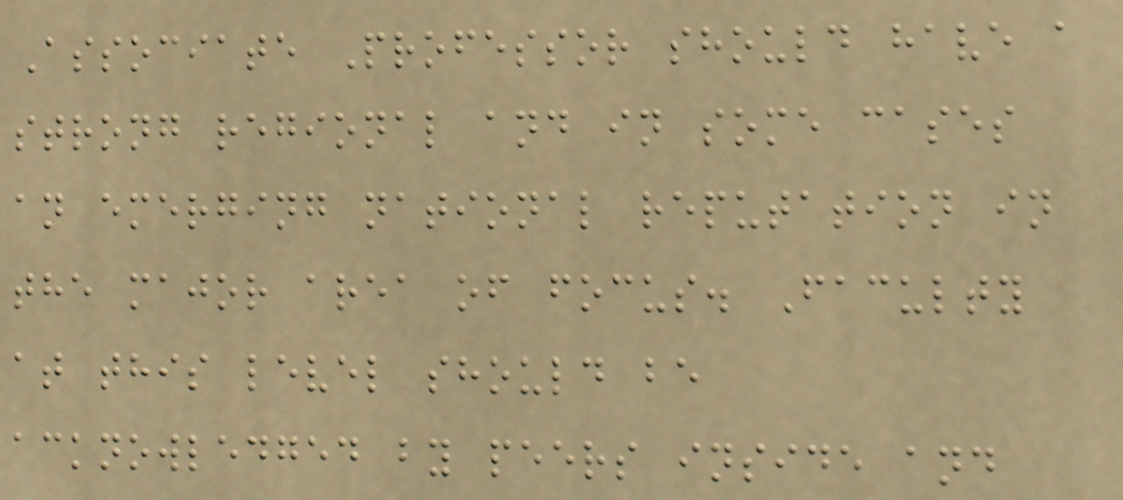Associate Professor should have a
strong regional and in some cases
an emerging national reputation in
the major area of focus. Faculty
at this level should be
acknowledged by peers inside and
